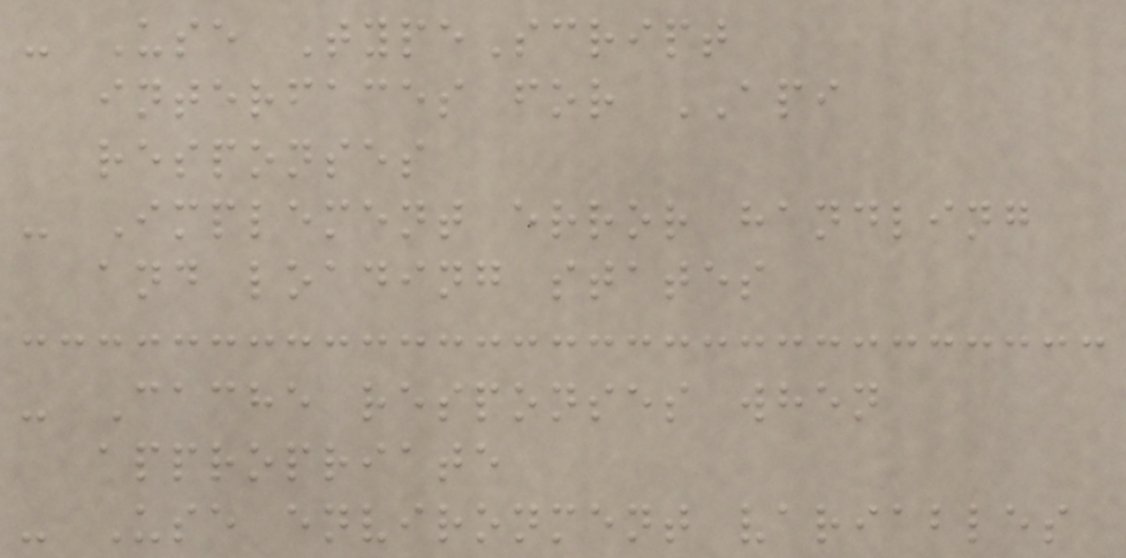- Use TypeScript
interfaces for API
responses
- Implement error handling
and loading states
- Cache responses when
appropriate
- Use environment variables
